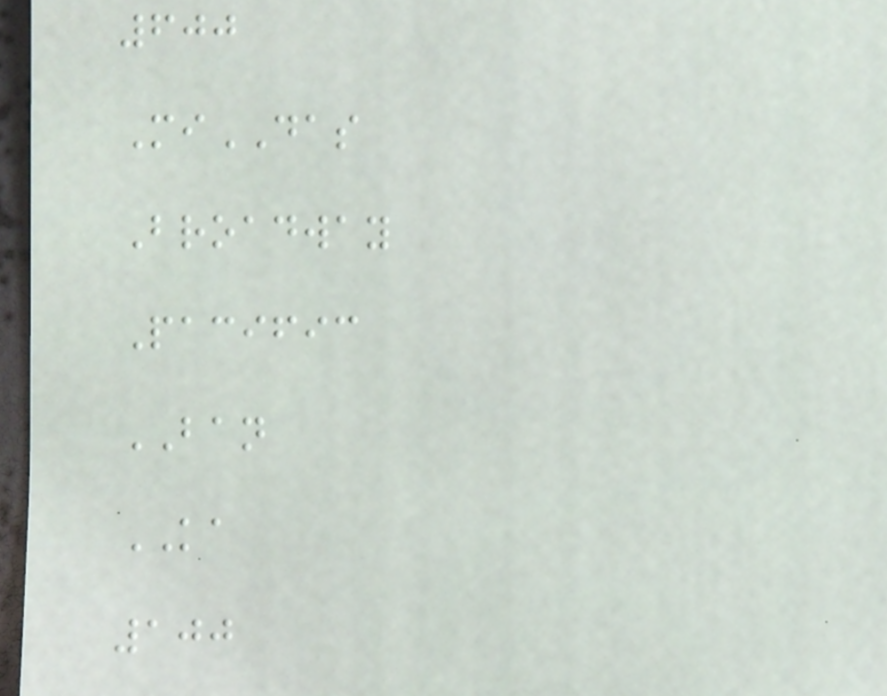600
MiDAS
Broadway
Pacific
BAN
KA
100
